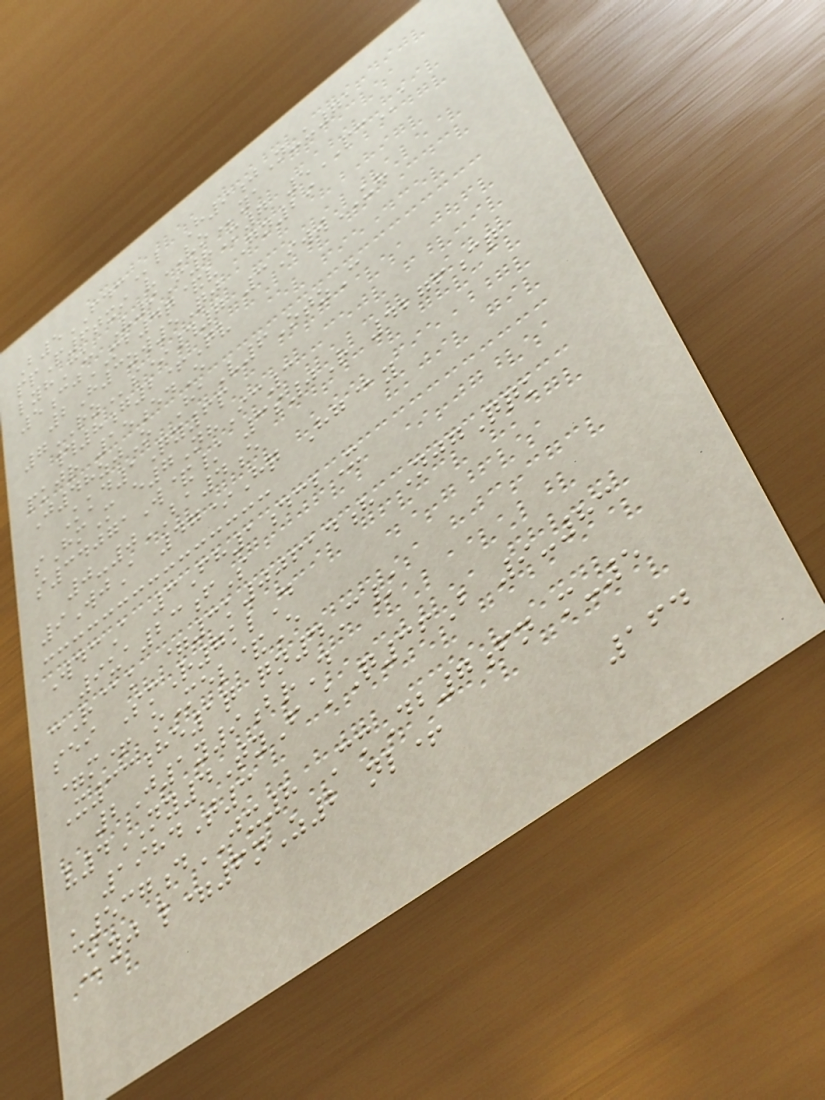B5FDCl H9jN-u71
ppP6txi vVOya
lyhCu V9I8M7 5PCa
5cjMB4q&v Gn29
2H3zw5Qj
7RZs*#7 3IwwUH
#8g2+Qv
pkjr 15edE
J48zjO HaV6OtzC
Kkd1Qy6p
sHmM e7NhIc3
s34071W&/ 3s0R 4276cq
0-0BA4e
9WjA 47*Hq Hg@y
WdcA 3Fh1dcbX
9ua23fS
cR@k =3k00614h NjgQqk
sei SmR7klD
=m+ oMel&E
X33he1q qn4C/
2J1y9brD
v4NY4TyF kQ36B 9-83
1984T3
u537dJX8 CmDb7fn m-5
Kyj l=6nZ2 nl+
164
